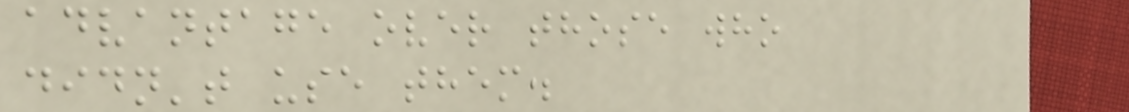advantage over those who
didn't use them.
